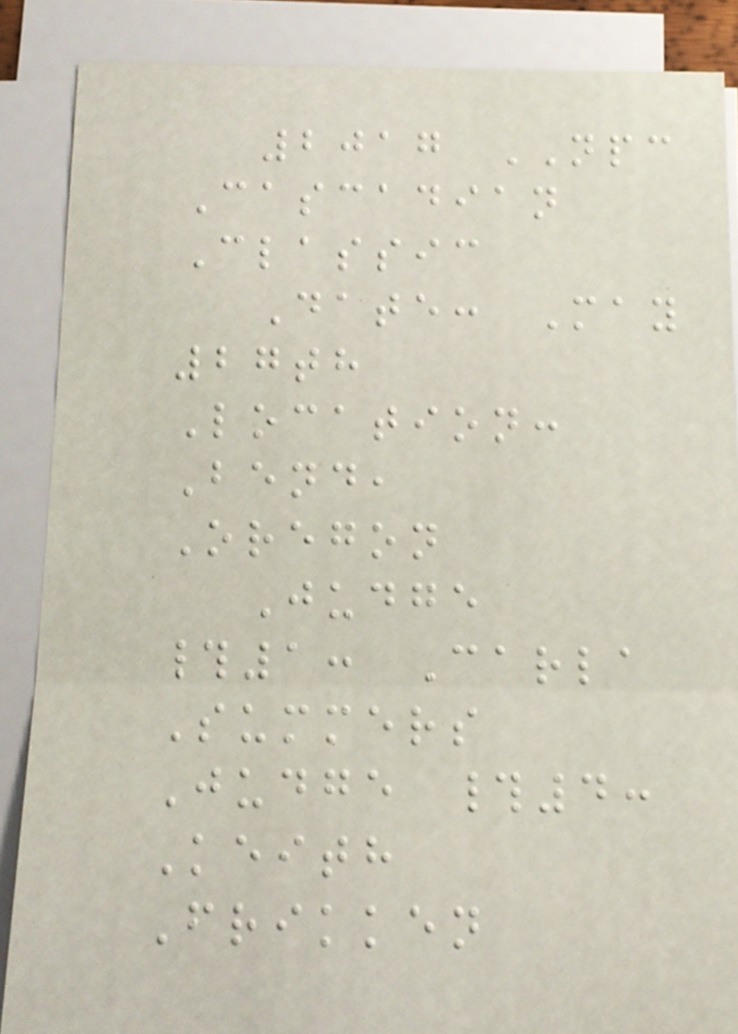2017 NPC
Cascadian
Classic
Date: May
27th
Location:
Bend,
Oregon
Judge
#1: Carla
Summers
Judge #4:
Keith
Frikken
